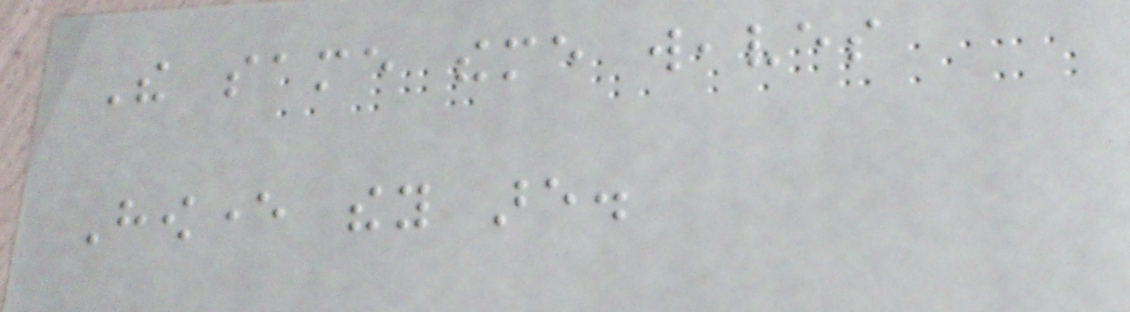The same theme weaves
However they are.
